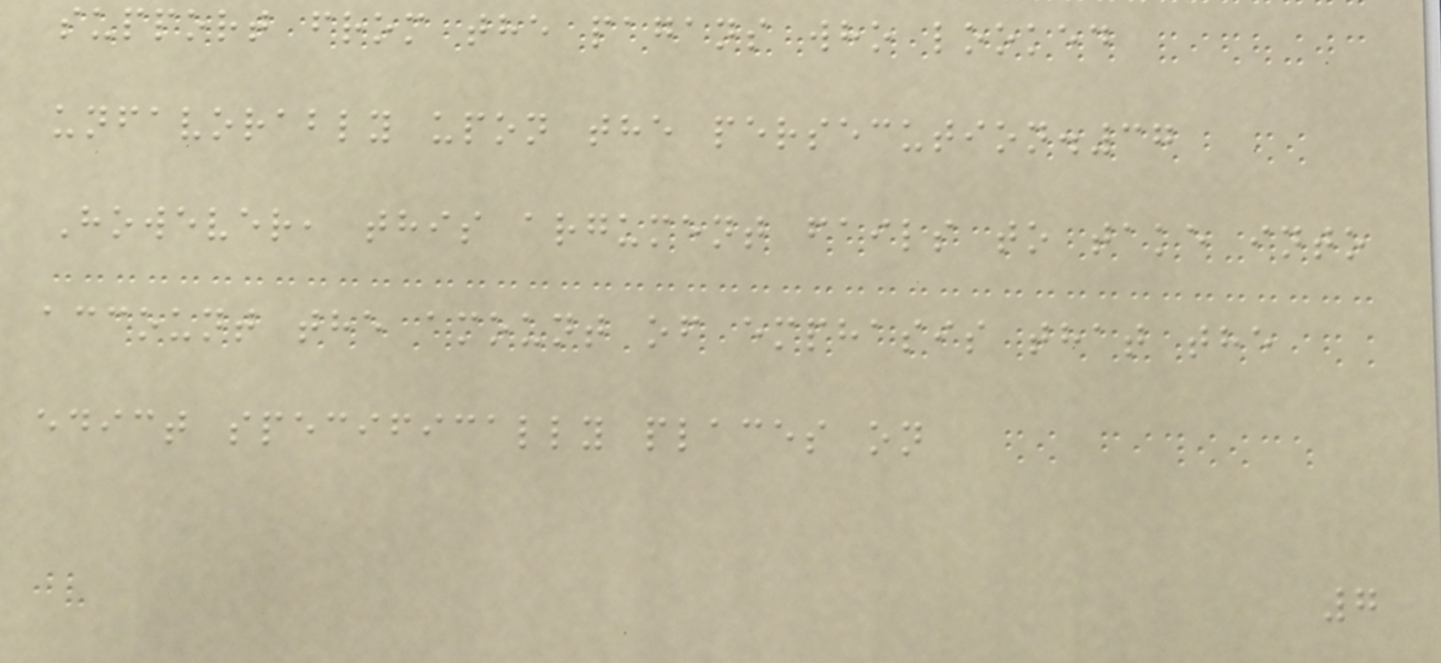support from the pagans who looked
unfavorably upon the persecution.37
However, this argument fails to take into
account the amount of emphasis that the
edict specifically places on
7
